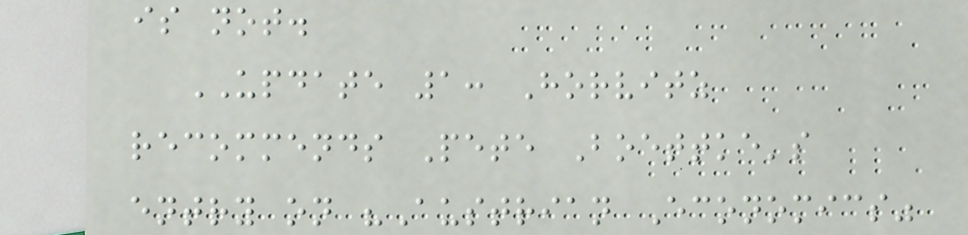is not.
UPDATE 1: Horvitz
recommends Pete Boettke's
entry on "Austrian Economics"
